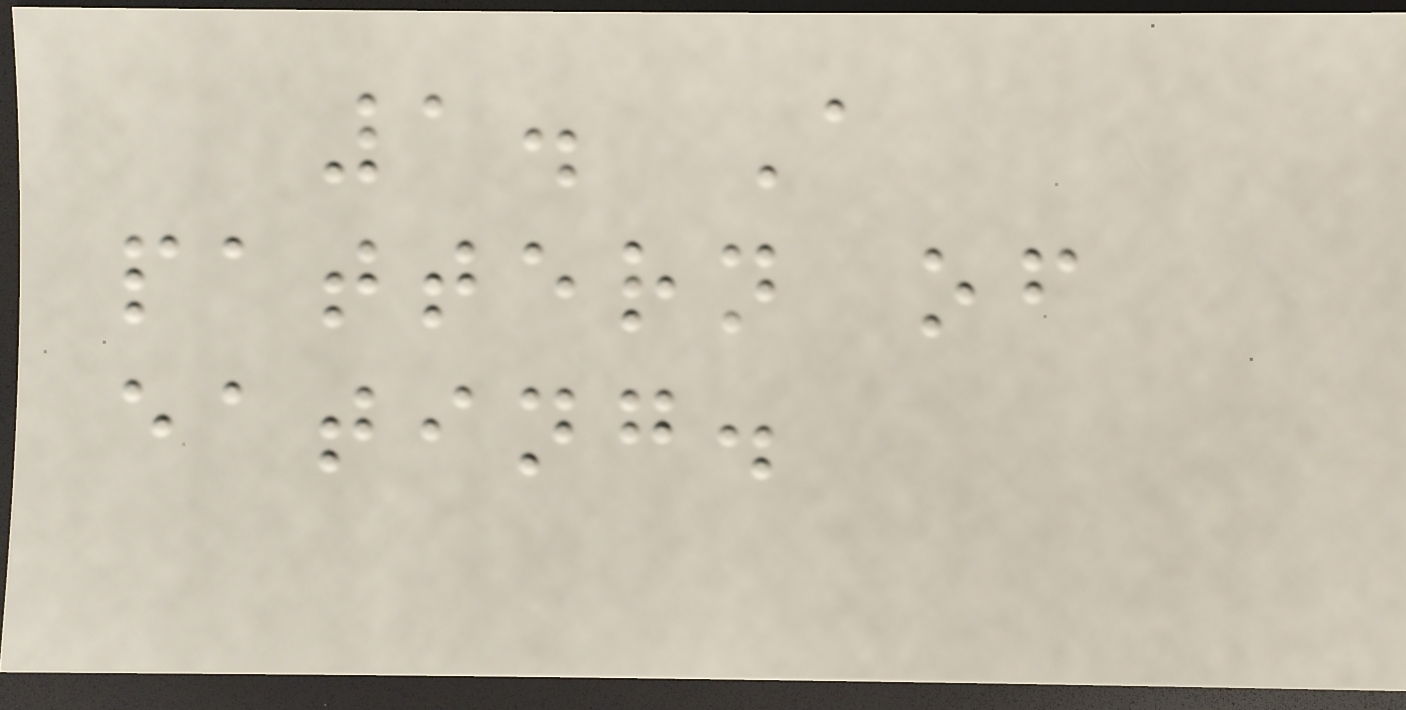1. A
pattern of
eating.
